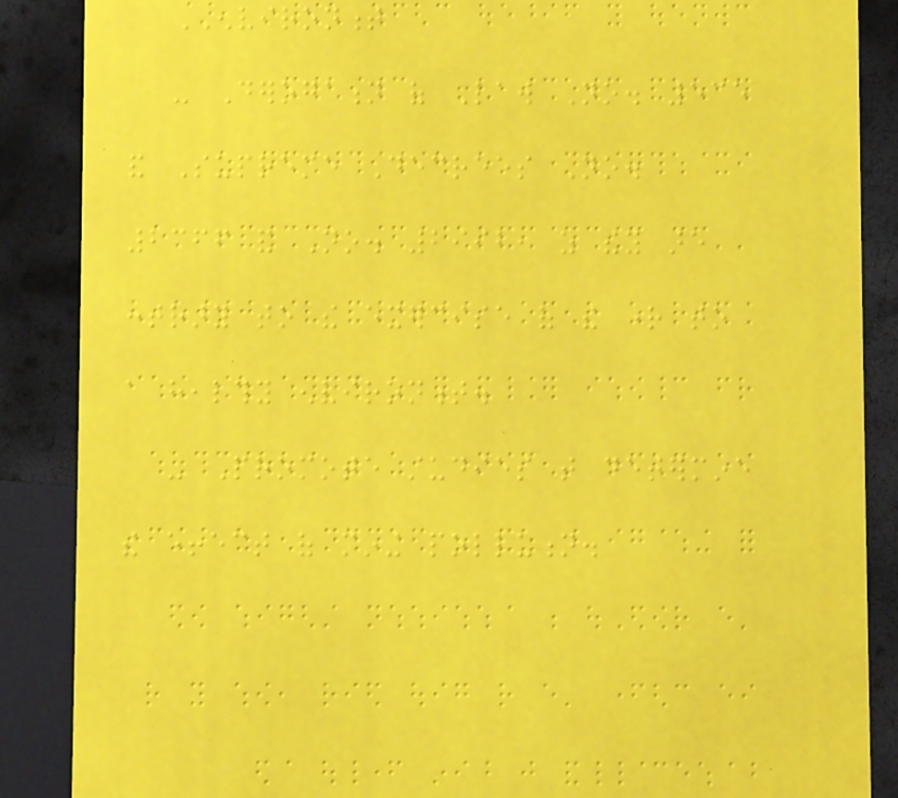ENVIRONMENT
- Derogation of Law No. 535
and Supreme Decrees No.
2366 and No. 2992, as they are
contrary to the exercise of the right to
a healthy environment.
- Promote studies that determine
the effect of mining pollution.
